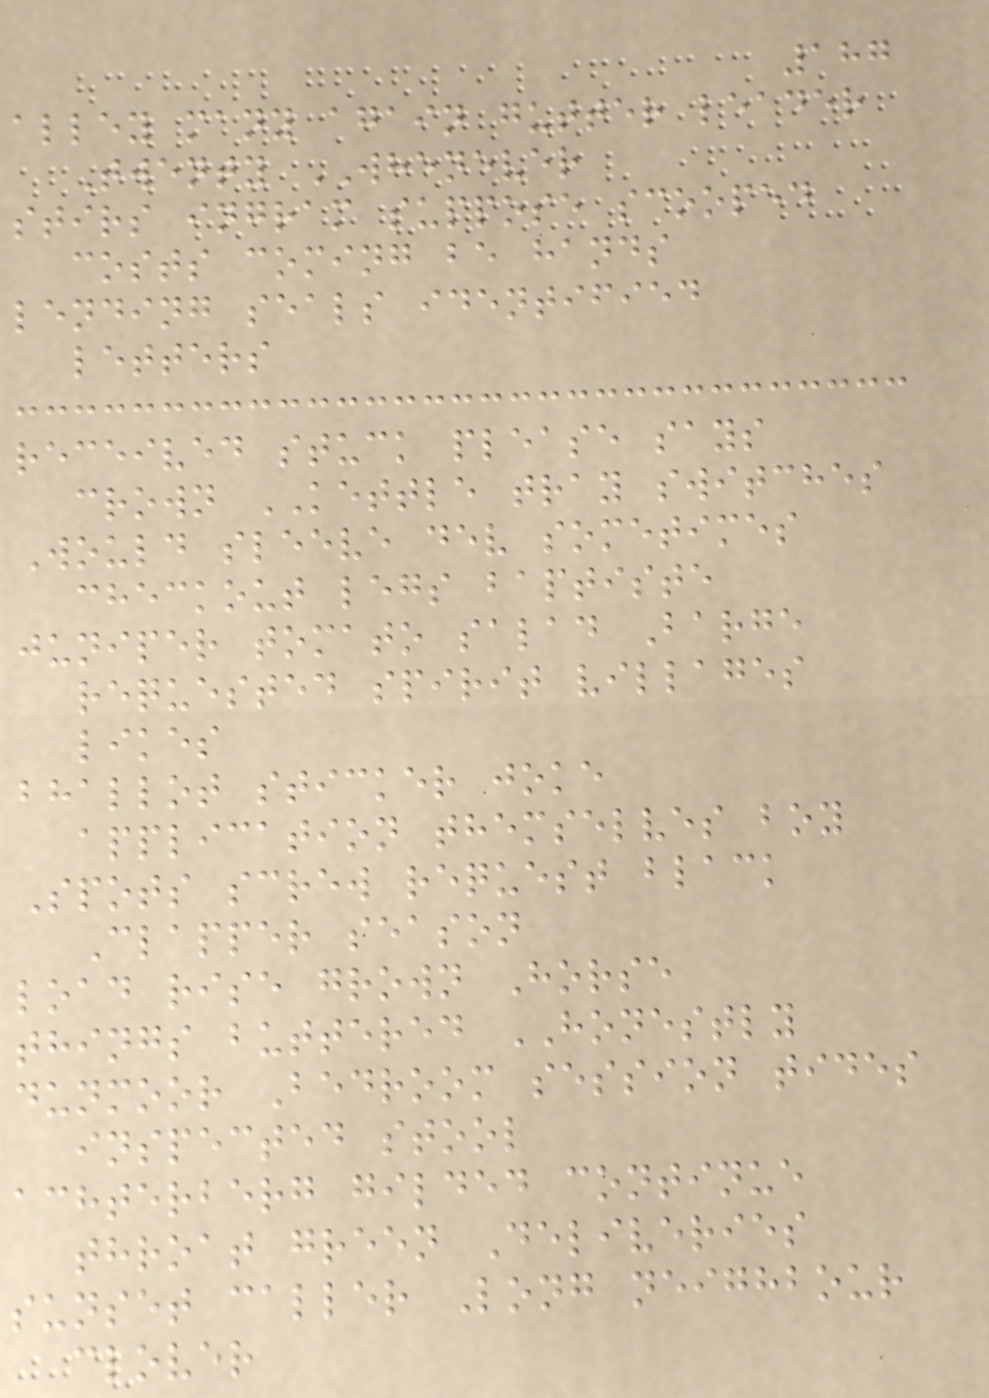187
alley many again gutter leader
Twenty WHENEVER
stirs ingram suppose scooped
costs coming be hands
lending seals identified
letters
received stuck please says
crown KETTLE tray switches
Would sleeve dev sometimes
checkout legs baptiste
juniper tomato salad Barge
requested spirit villages
likes
bhallot sticker joke
application themselves boy
Spots screw request black
Clapper season
load rise grown Horse
things buttered HONESTLY
dunmoor Bedroom session tides
inspected stool
achterberg gilded continue
throat green Deliveries
sunset caller Long neighbour
clover
